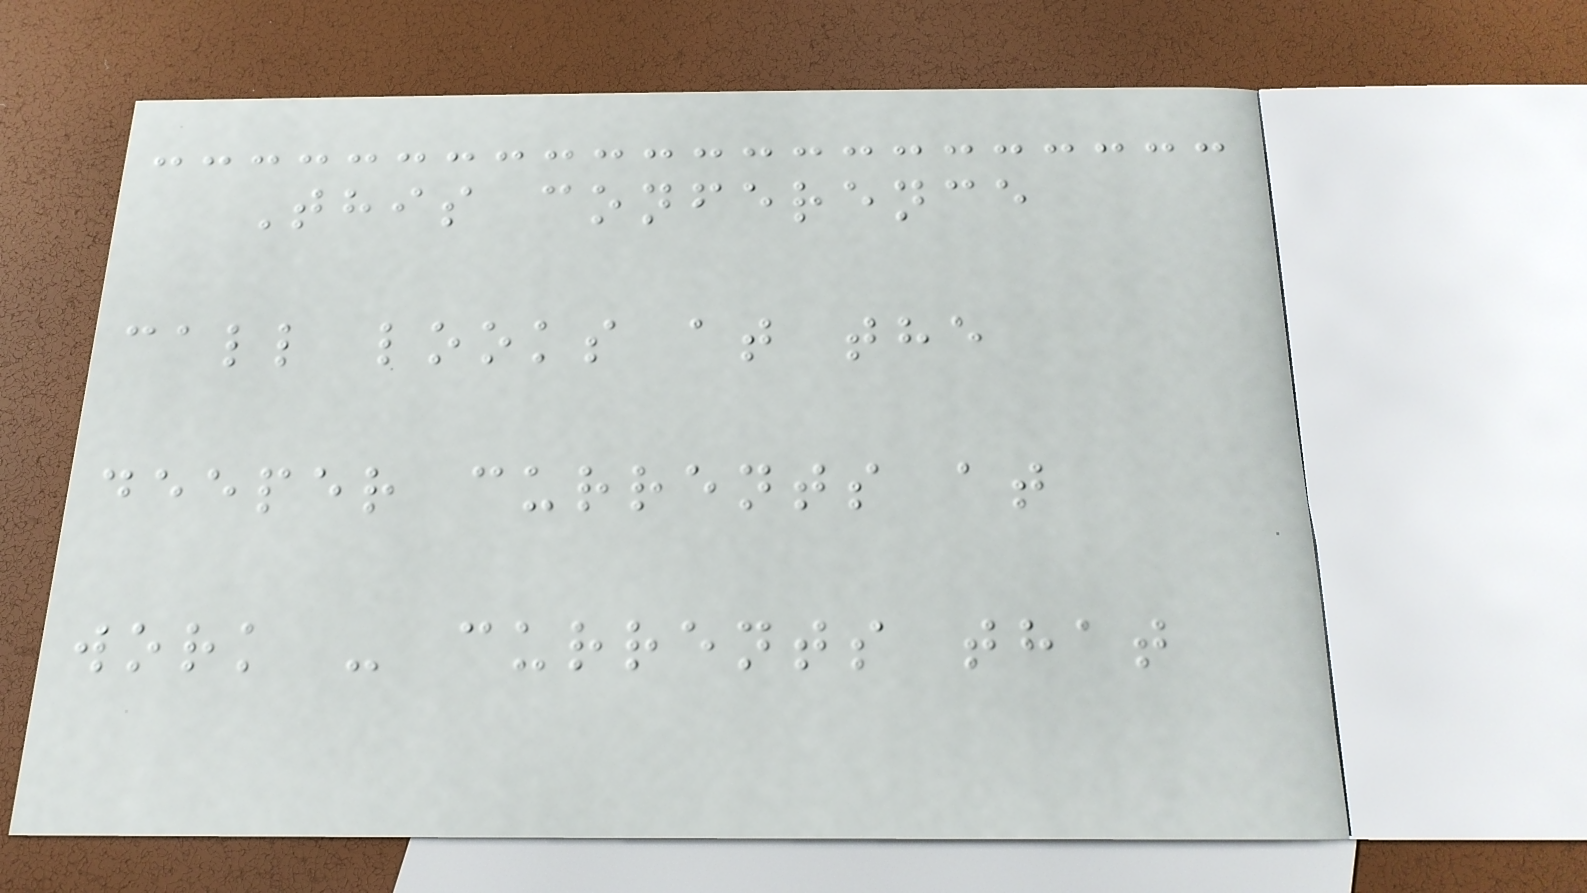This conference
call looks at the
deeper currents at
work - currents that
